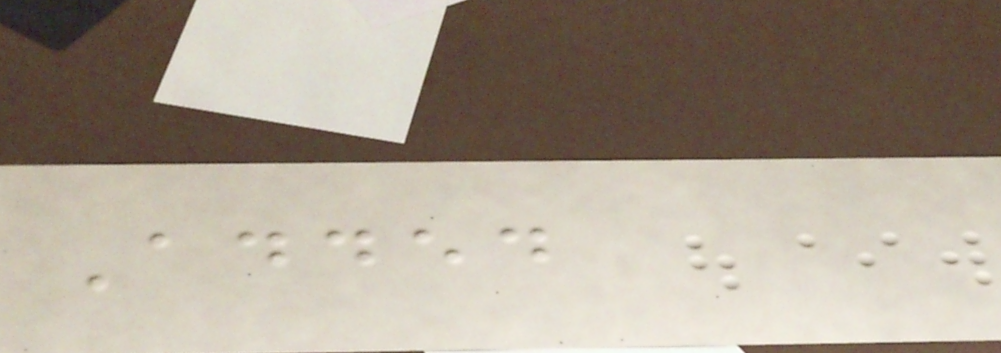Added
